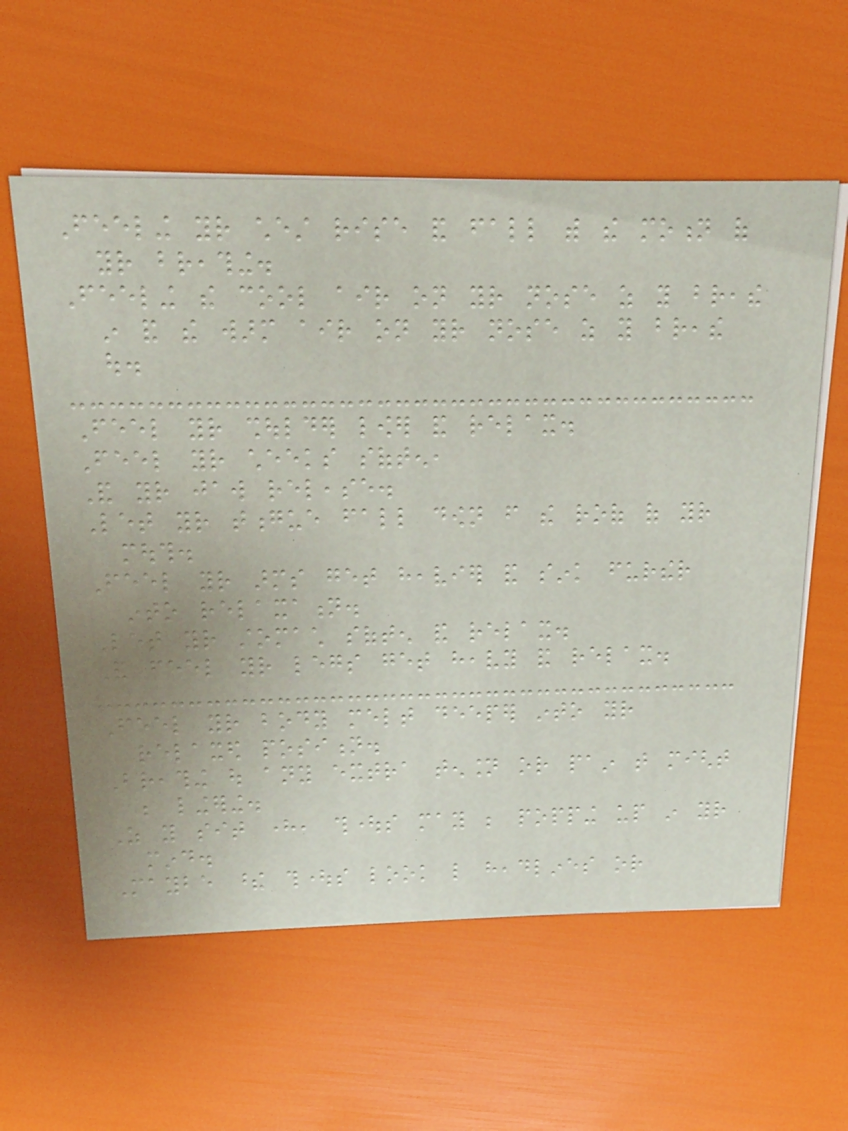Feeling your chest rise and fall with the motion of
your breathing.
Feeling the cool air on your nose as you breathe
in and the warm air on your nose as you breathe
out.
Feel your shoulder lower and relax.
Feel your cheeks soften,
And your jaw release.
Let your tongue fall down from the roof of your
mouth.
Feel your arms get heavier and sink further
into relaxation.
Let your stomach soften and relax.
And feel your legs get heavy and relax.
Feel your body melt deeper into your
relaxed position.
Breathing out any extra tension or pain that might
be lingering.
As you sit here, thoughts may be popping up in your
mind.
Maybe these thoughts look like headlines or
